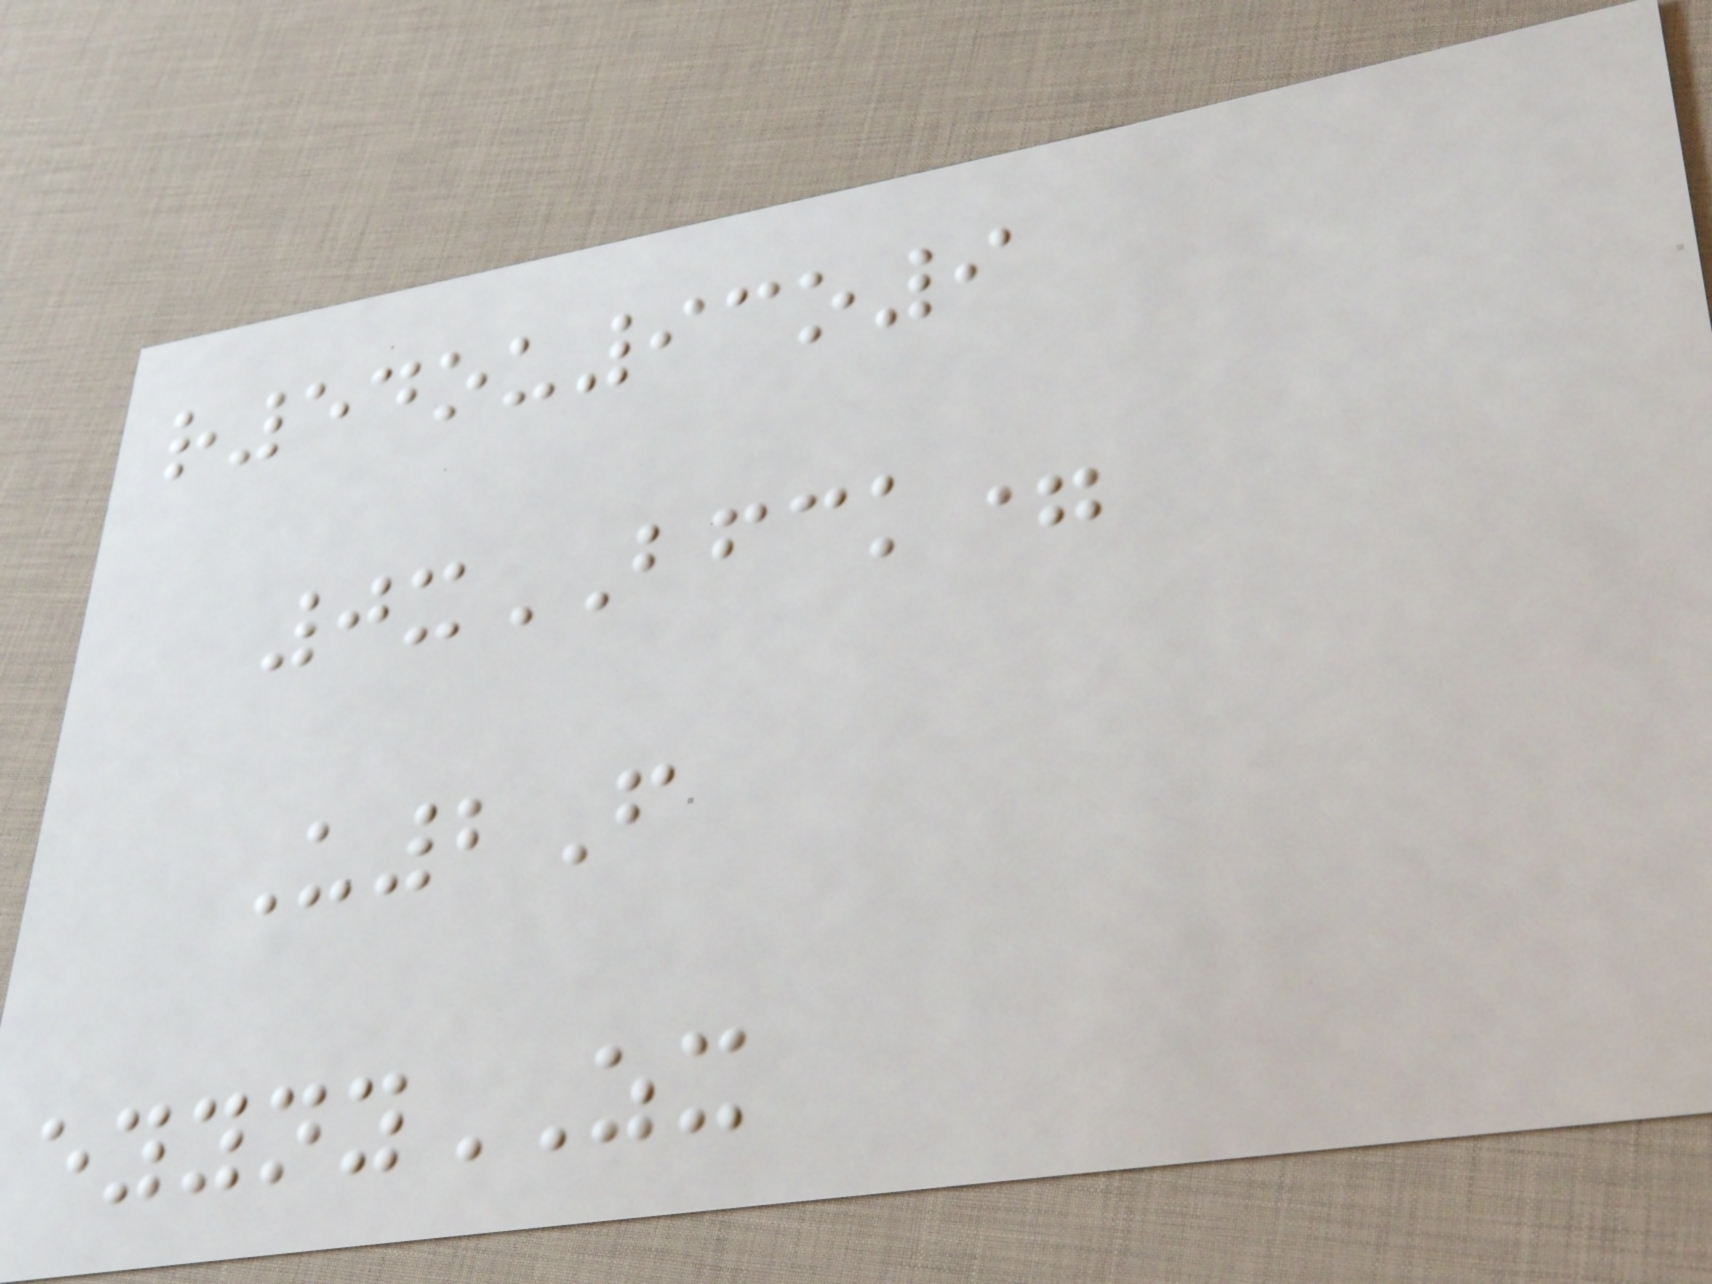r54ou93o9
0xBFCK=
U2F
eyynyZX
